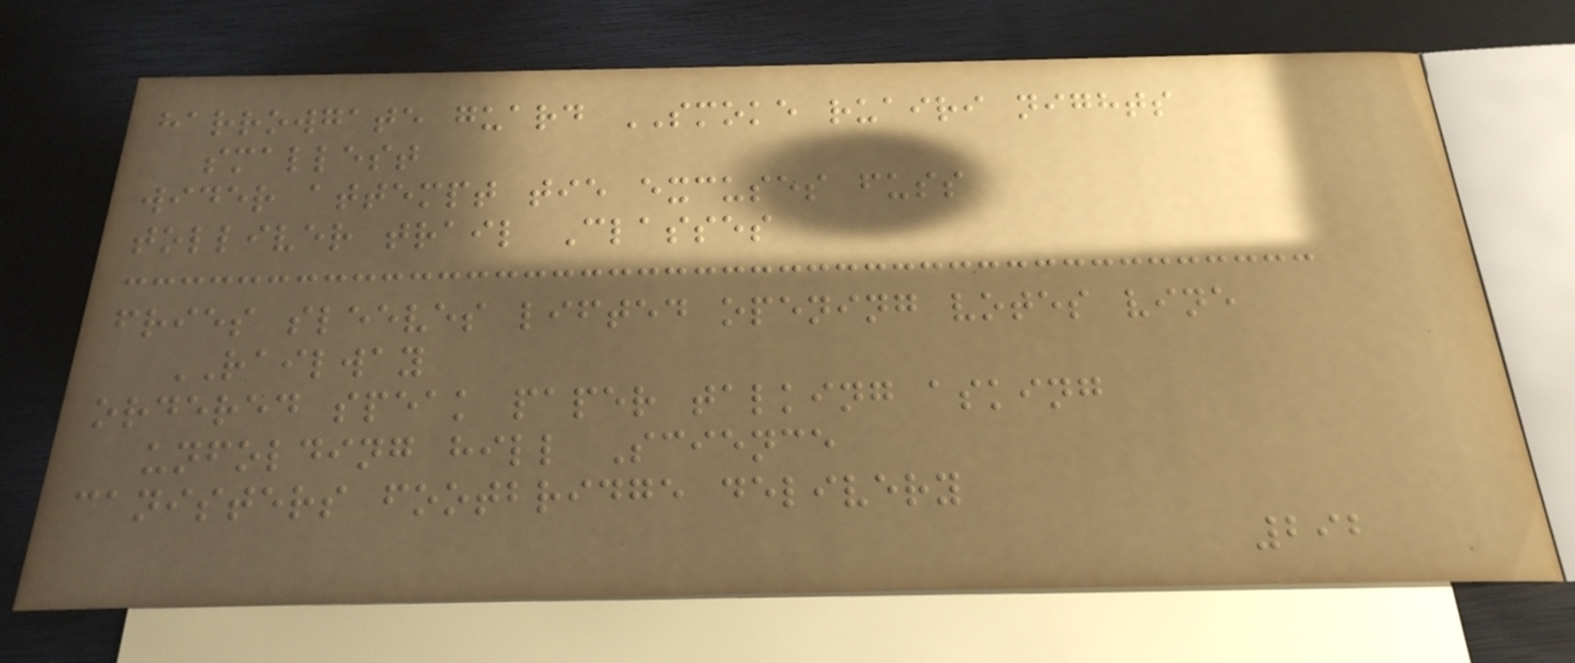harrowgate guard SMOKE ruairi nights
smallest
wider attempt tie excuses fuss
tolliver trail Classes
fries sleeves lifted opening votes vine
RAILWAY
ordered speak paper talking asking
unfolding hill Science
canisters footbridge delivery
292
